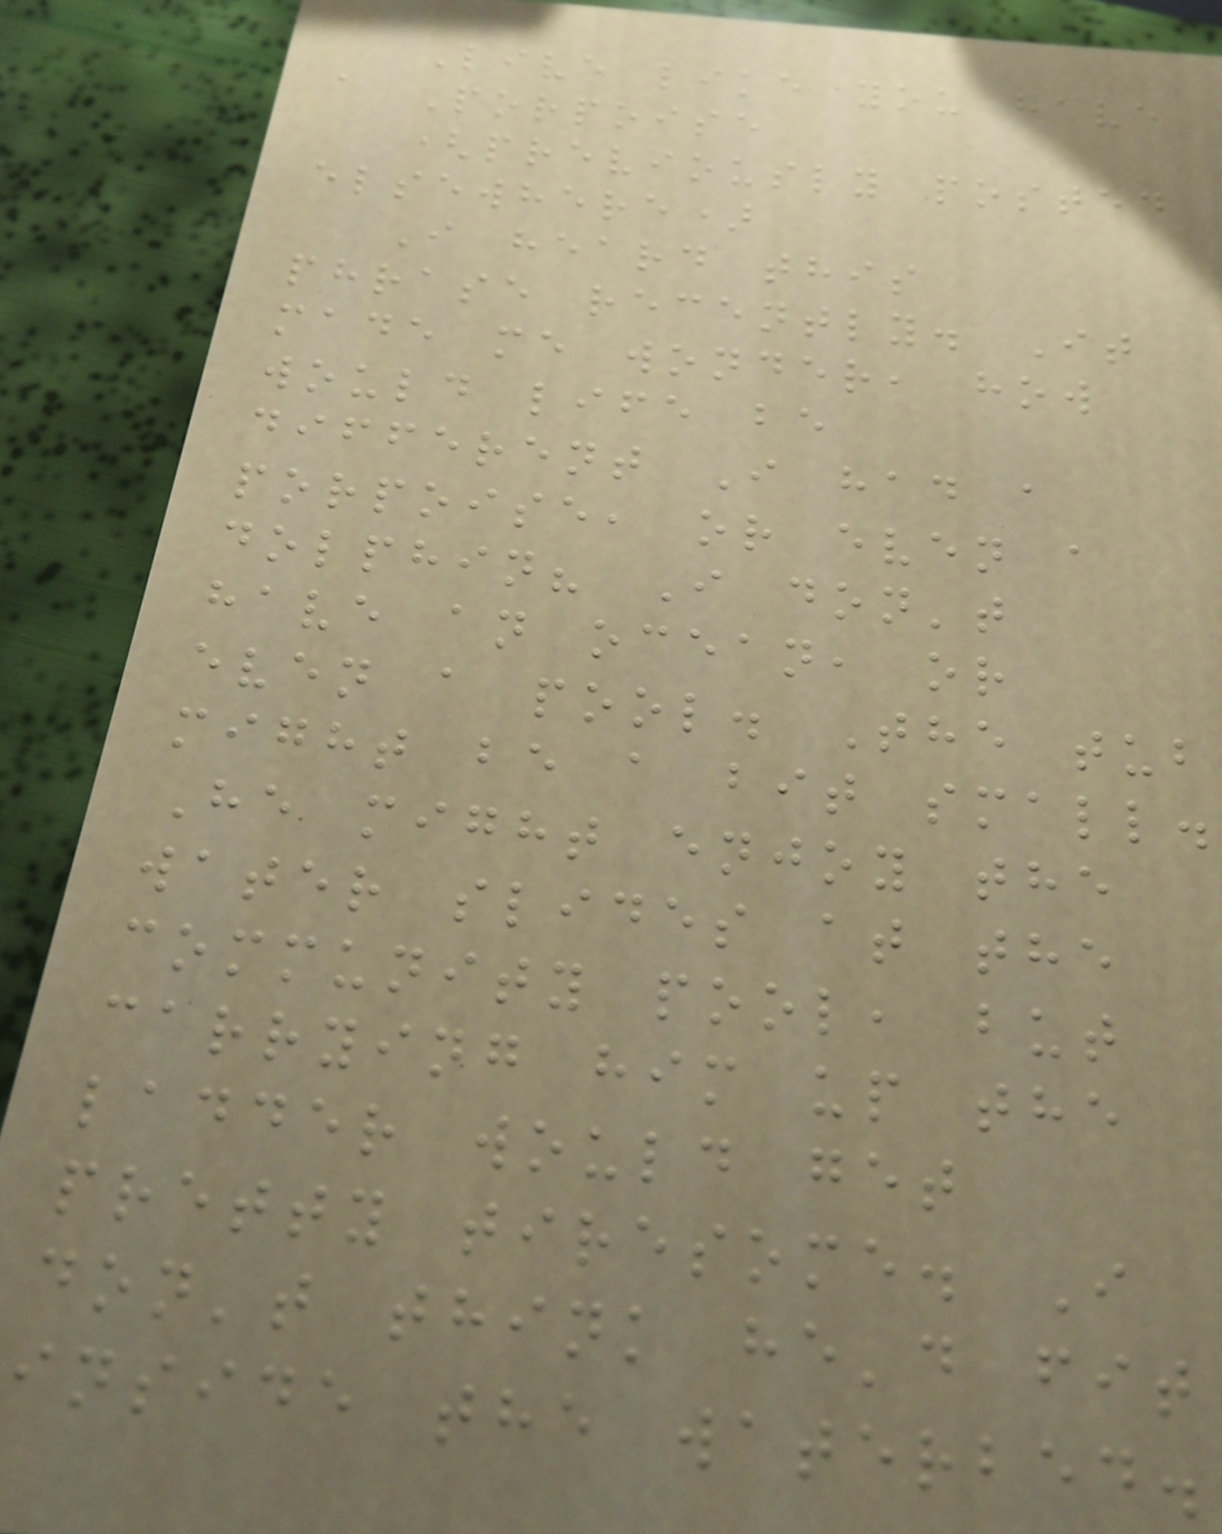Live like you have
a Porpoise
(previously posted
elsewhere)
I heard this
phrase recently. It
made me wonder, how
would life be
different I had a
porpoise, or even a
dolphin? I don't
have an ocean, or
even a pool. The tub
might be a bit small.
He might enjoy the
water slides at the
community pool, but
carrying him up the
ladder would get
pretty tiresome. I
don't think he'd fit
inside the waterbed.
